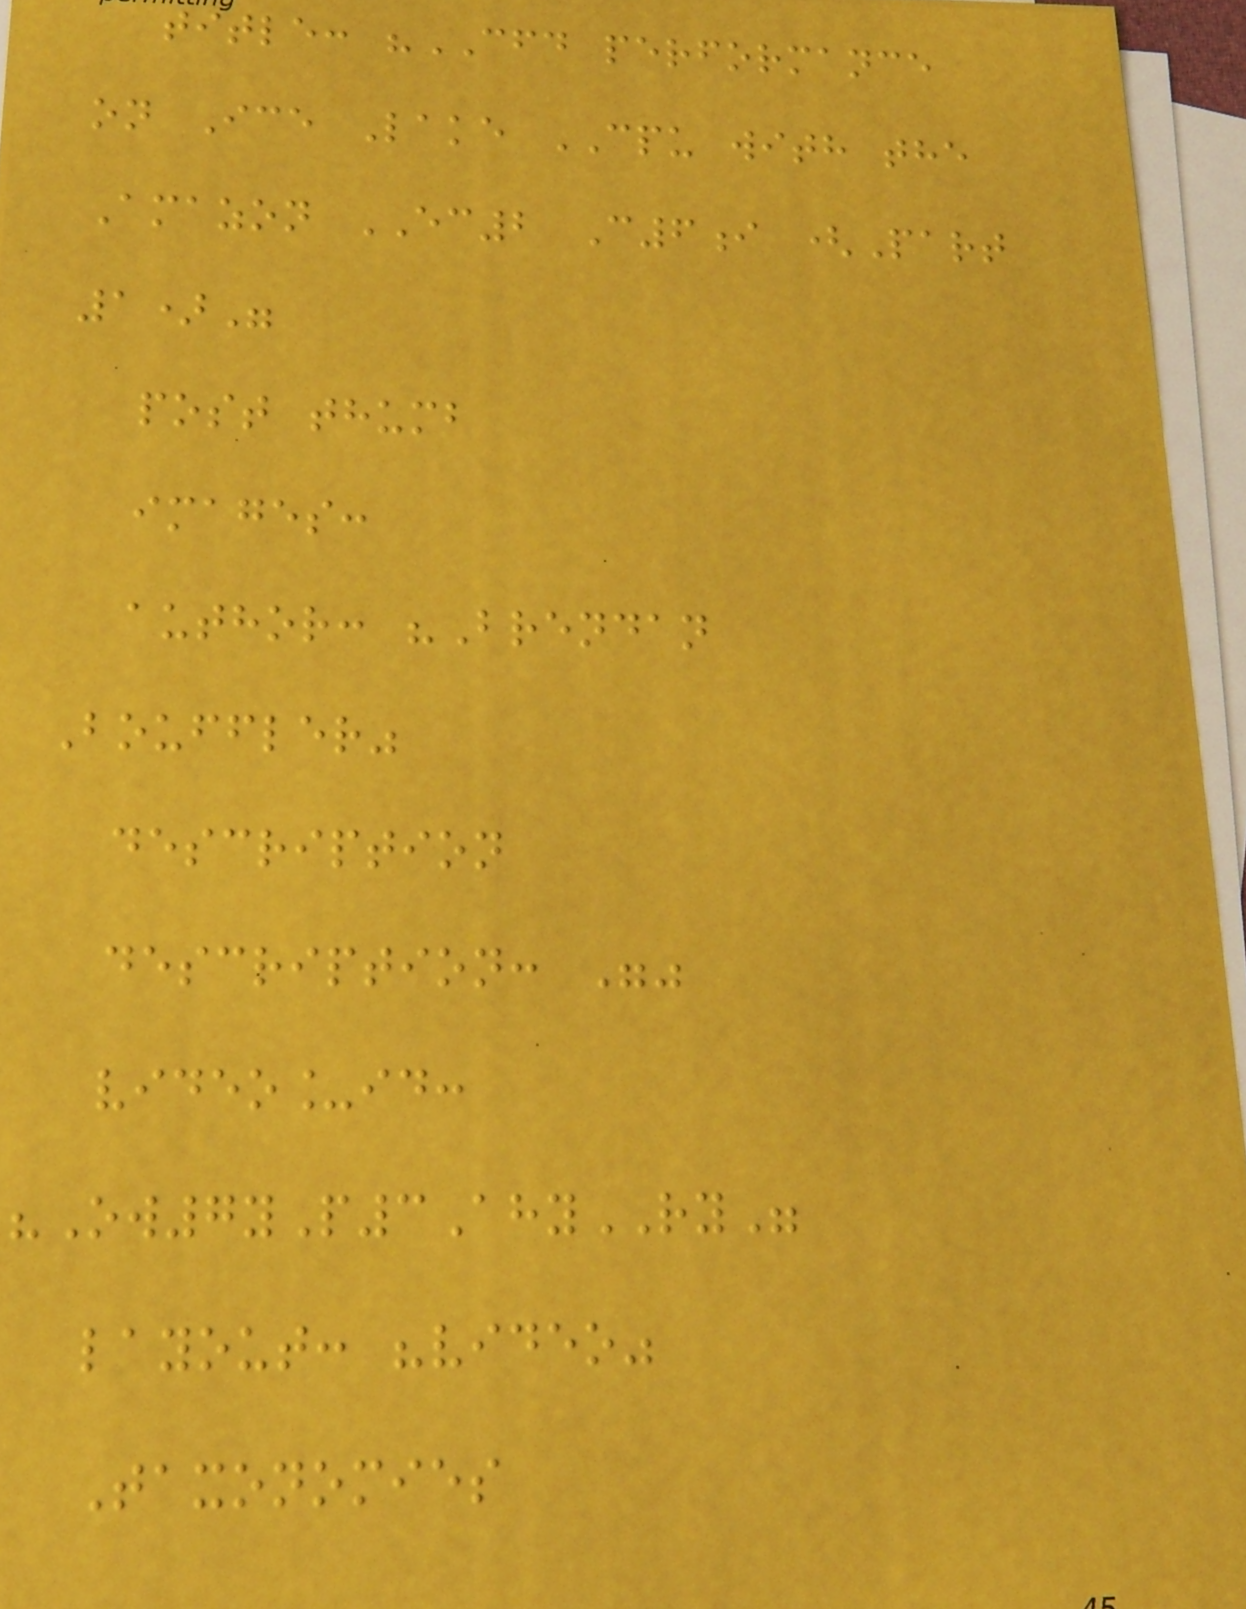title: "CFD performance
on Ice Lake CPU with the
Amazon EC2 C6i (Part
1)"
post thumb
images:
author: "Brendan
Bouffler"
description
description: ""
video_id:
"Ow7yP3AhyRY"
layout: "video"
Taxonomies
